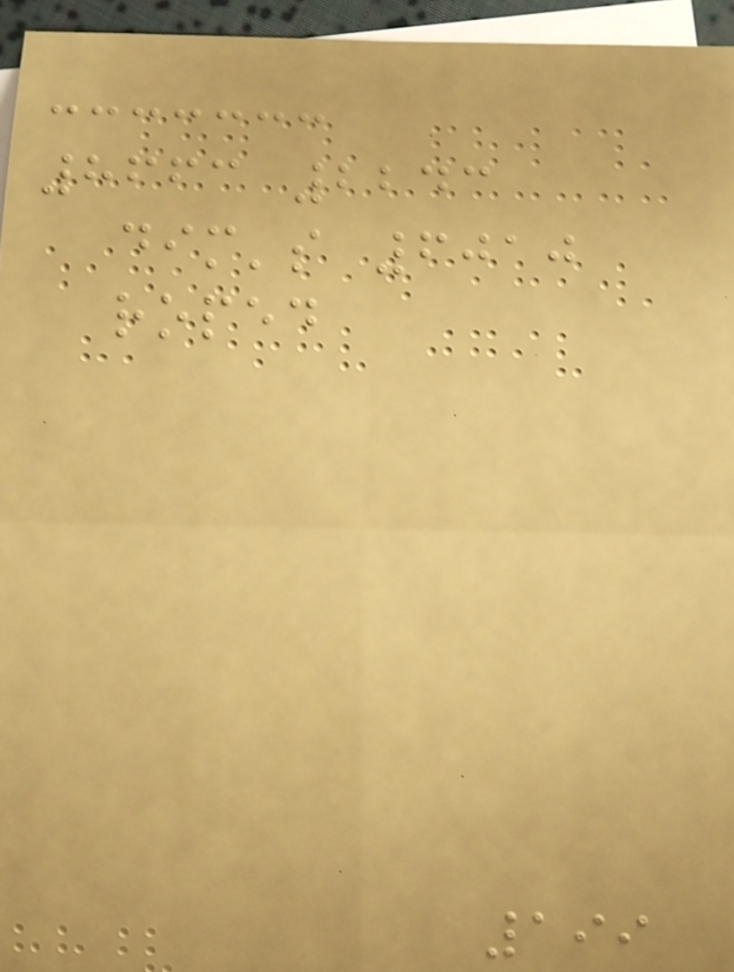8663 2243
dim's 6010
roped
199
